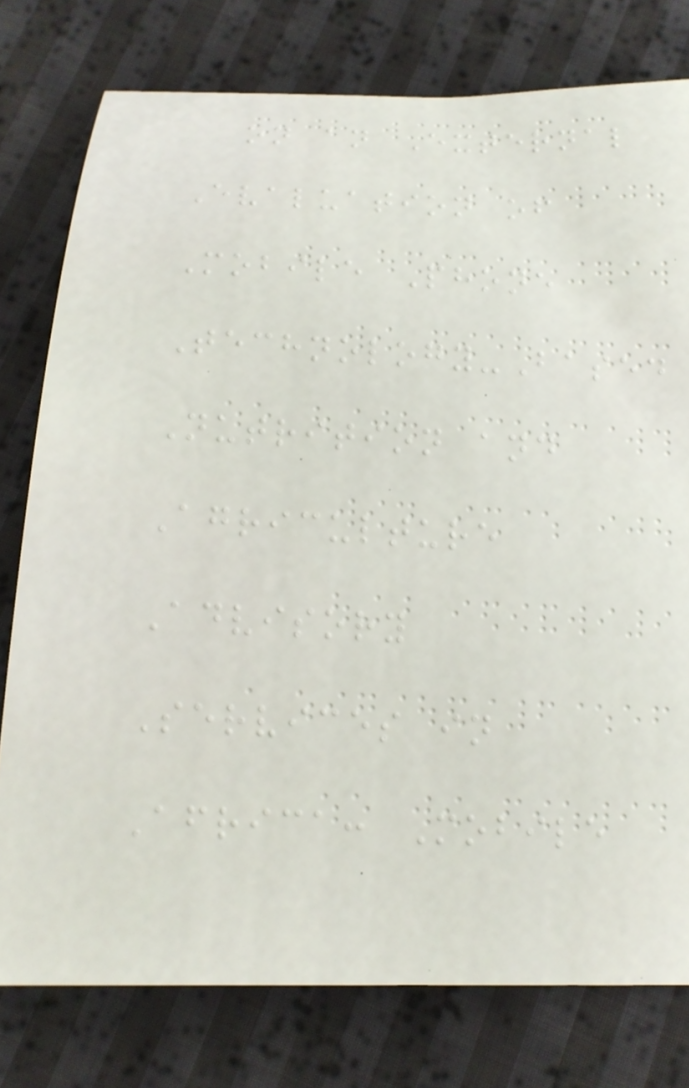on an External
Evaluation of
Mobile Phone
Technology-Based
Nutrition and
Agriculture
Advisory
Services in
Africa: Mobile
